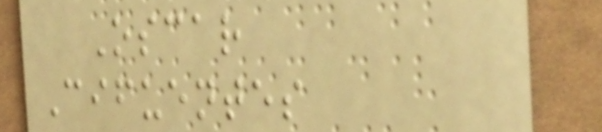Oscar
Cifuentes
